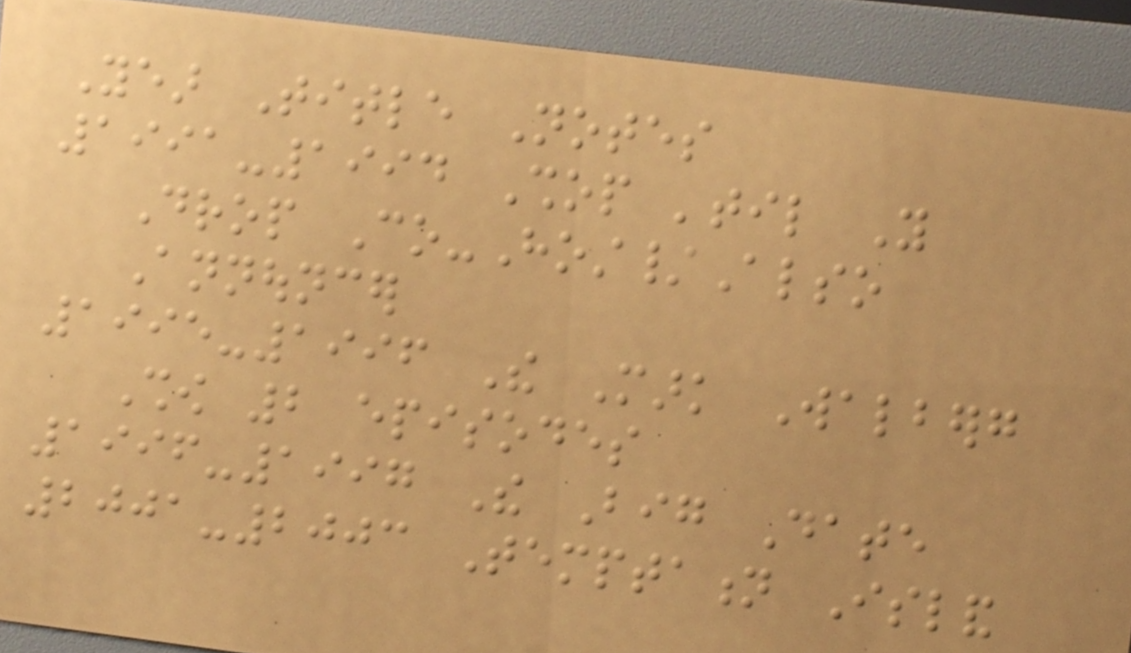Year Title Notes
1991-1994 Shop 'til You
Drop Co-Host/Also
Announcer
1995-1996 The Mark Walberg
Show 2 episodes
1996-1997 The Big Date
2001-2003 Temptation Island
